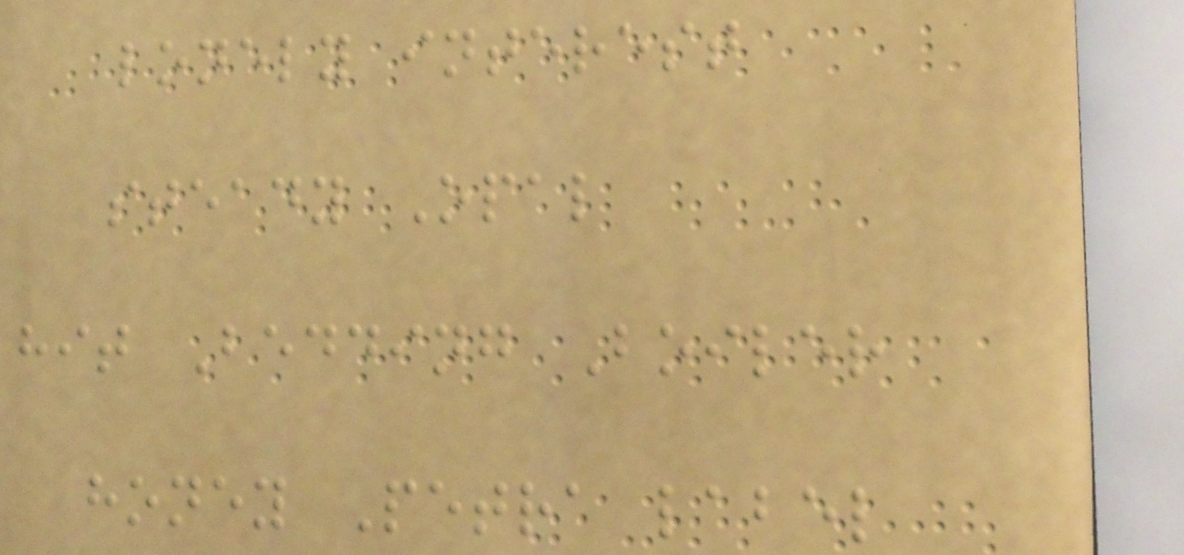lonely interest
steady Opal
hit Bedding Boiler
honey Petra label
